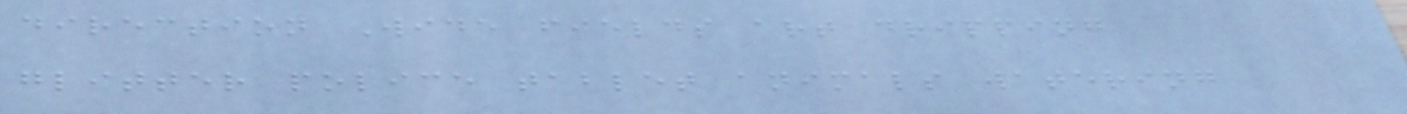direction Wide fields art dripping
glitter police tablet animals watering
